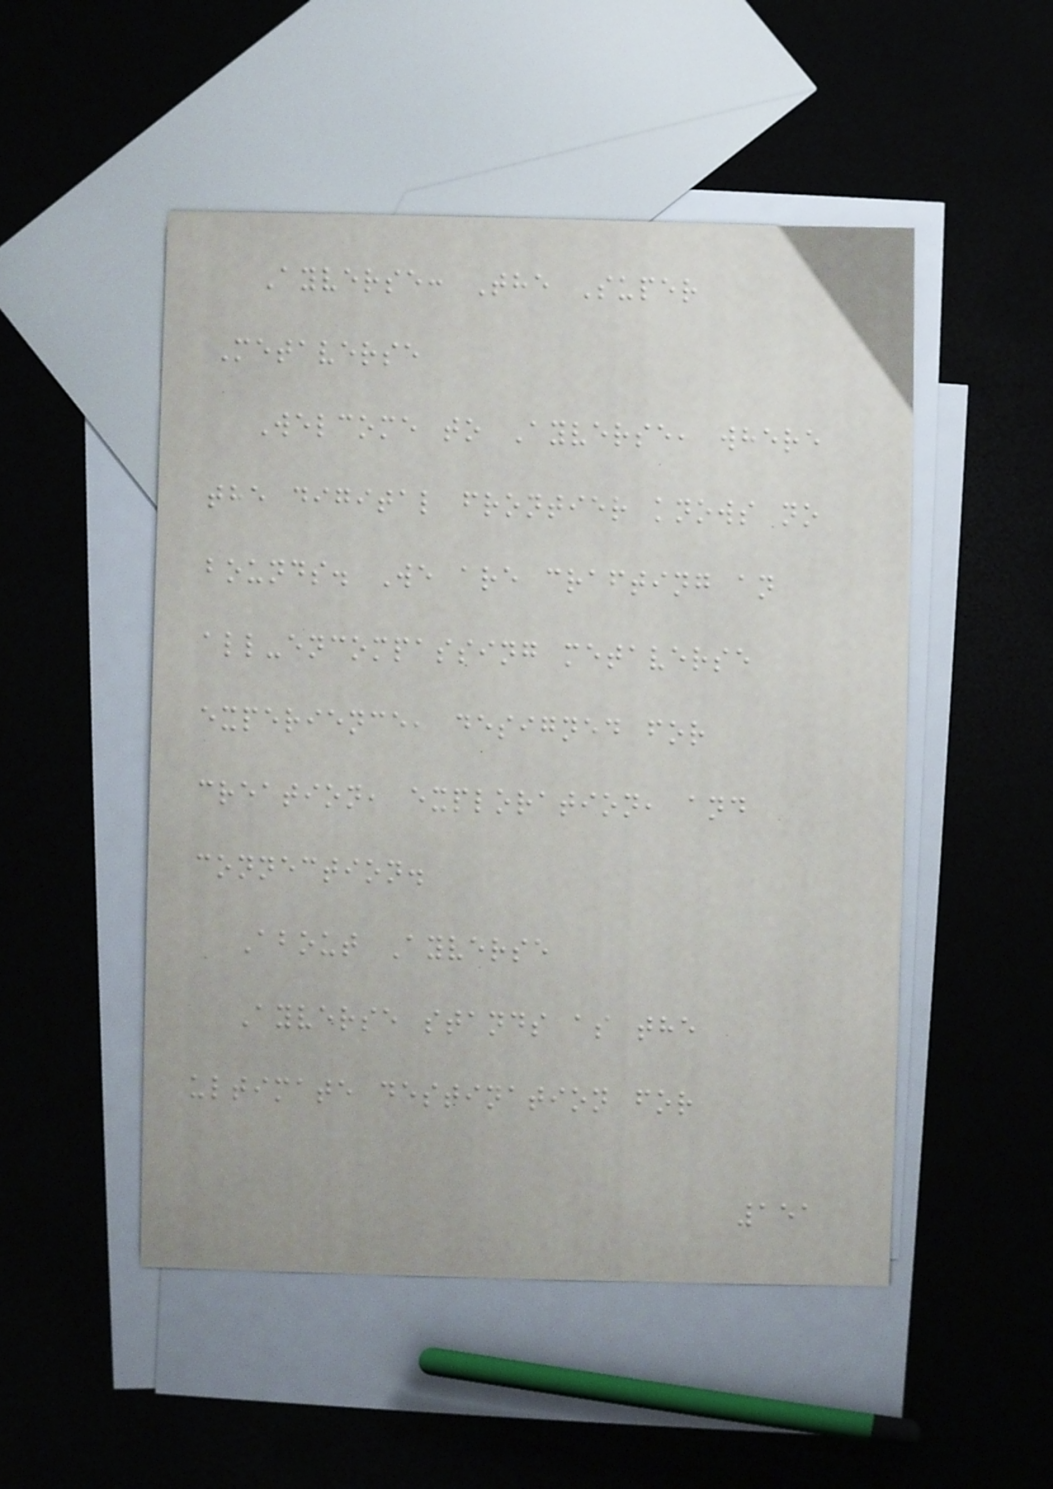Ayverse: The Super
Metaverse
Welcome to Ayverse, where
the digital frontier knows no
bounds. We are crafting an
all-encompassing metaverse
experience, designed for
creation, exploration, and
connection.
About Ayverse
Ayverse stands as the
ultimate destination for
151
